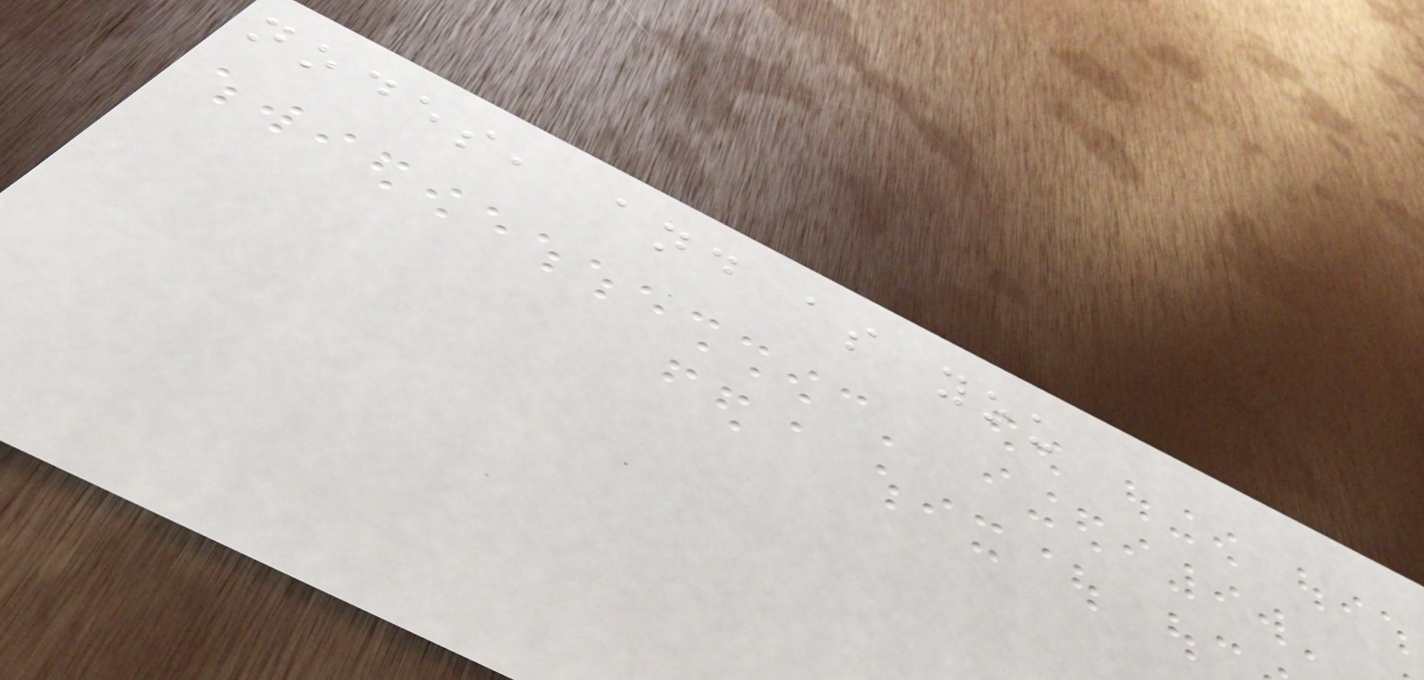nodes, and as you
